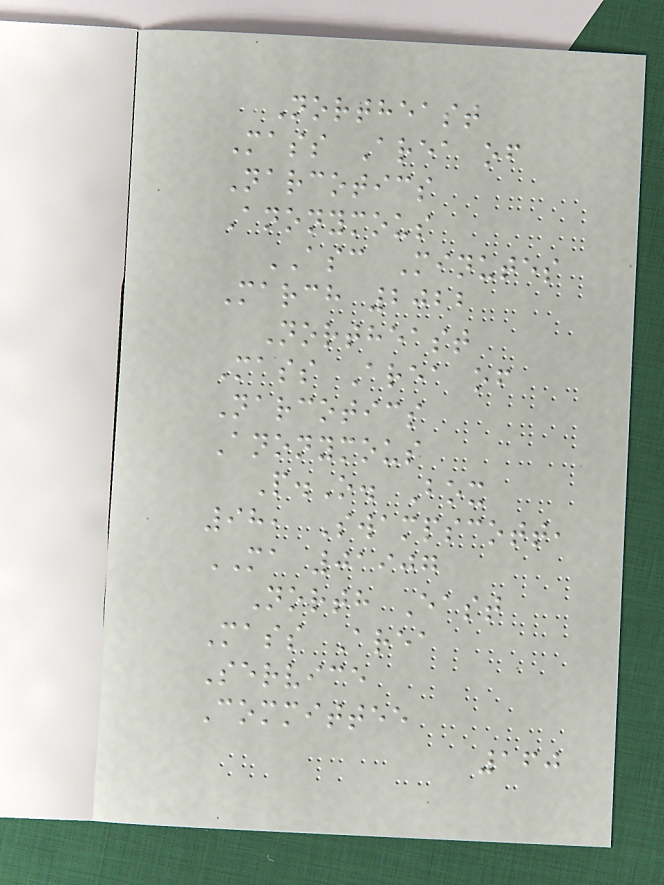Northeast
Mass Area of
Narcotics
Anonymous
ASC Minutes
March 2022
Northeast
Mass Area of
Narcotics
Anonymous
P.O. Box
98, Swampscott,
MA 01907
North East
Mass Area
Service
Committee
160
